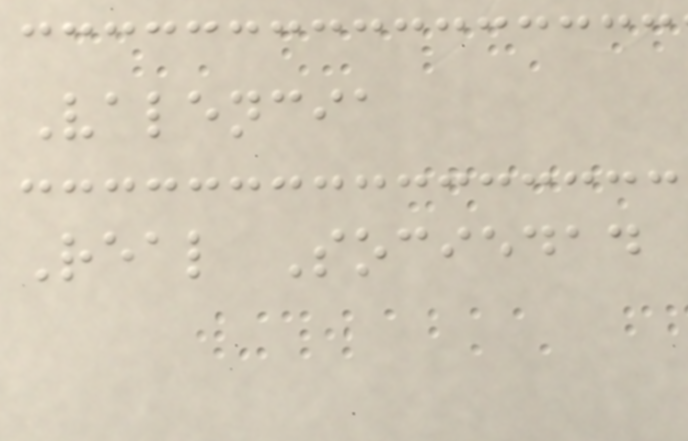Valencia
Real Sociedad
